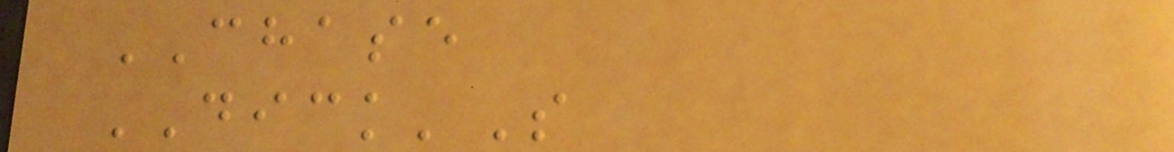CHASE
DICK'S
